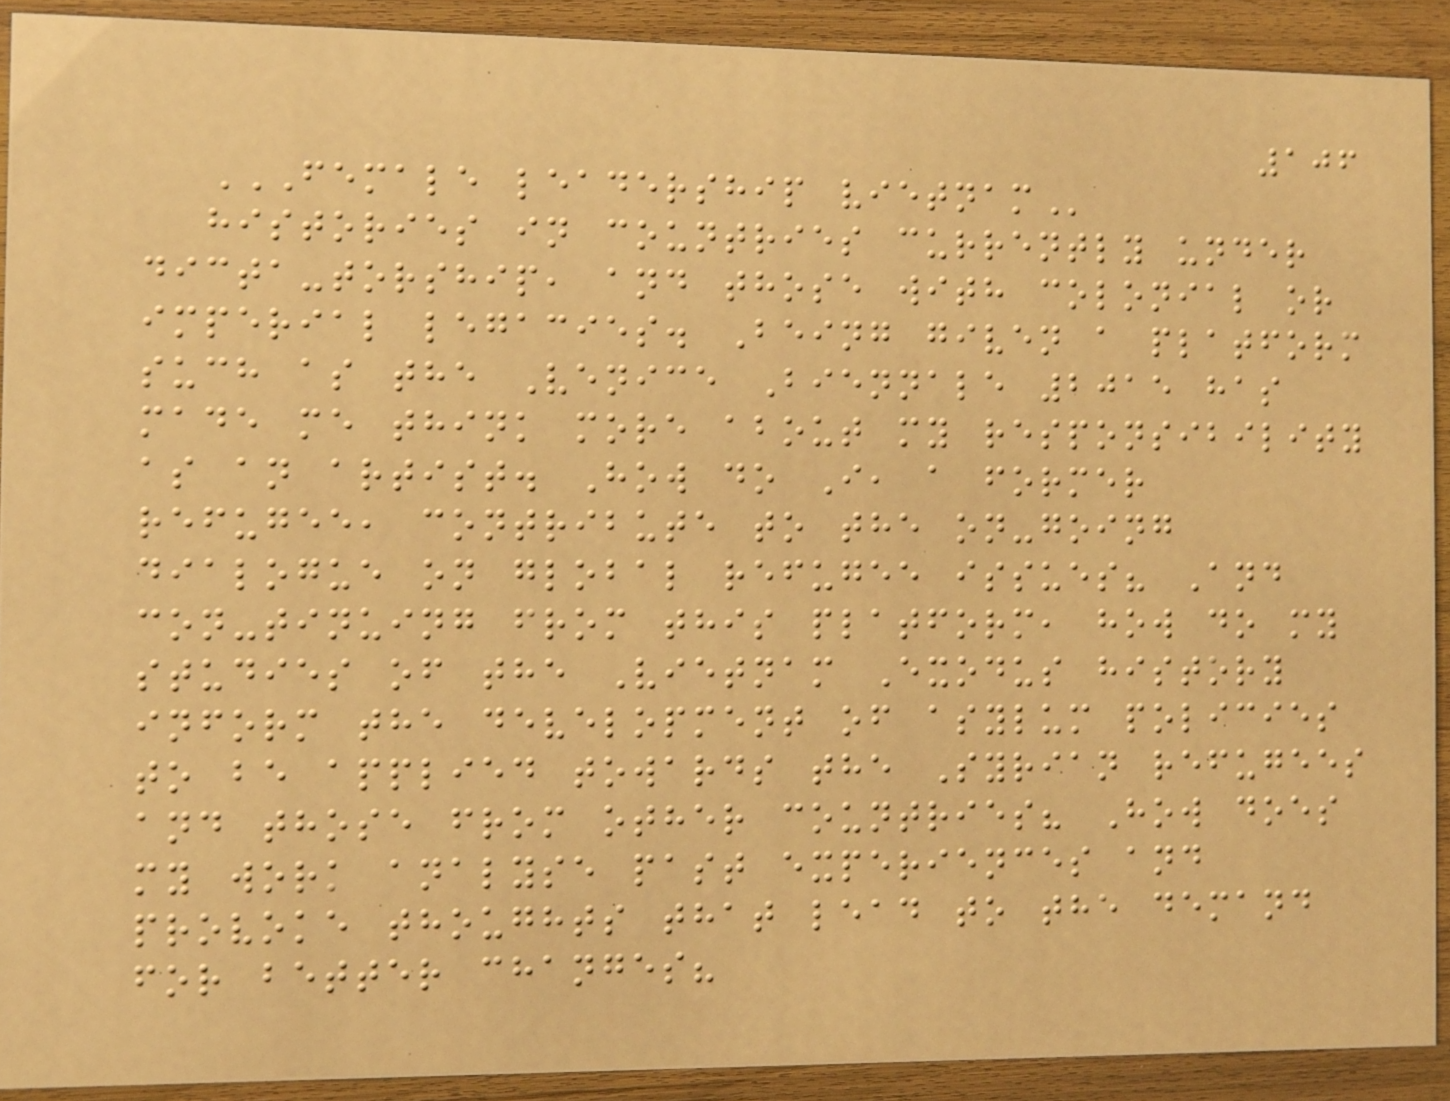106
FEMALE LEADERSHIP VIETNAM
histories in countries currently under
dicta-torship, and those with colonial or
imperial legacies. Being given a platform
such as the Venice Biennale 2015 has
made me think more about my responsibility
as an artist. How do I, a former
refugee, contribute to the on-going
dialogue on global refugee issues? And
con-tinuing from this platform, how do my
studies of the Vietnam Exodus history
inform the development of asylum policies
to be applied towards the Syrian refugees
and those from other countries? How does
my work analyse past experiences and
provoke thoughts that lead to the demand
for better changes?
